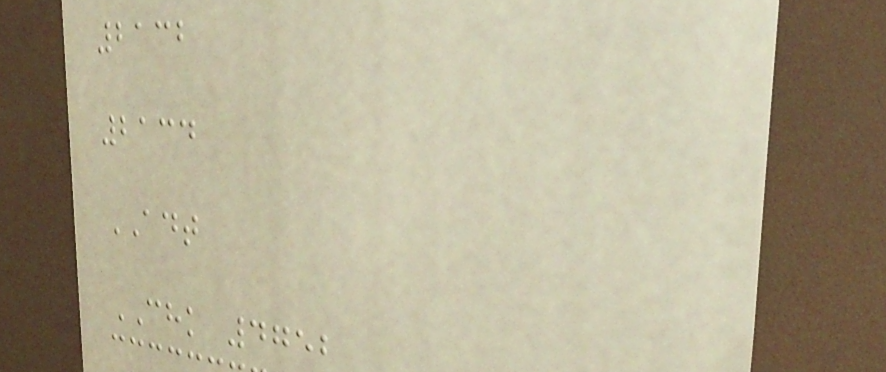2132
2134
ADT
CHK 4752
